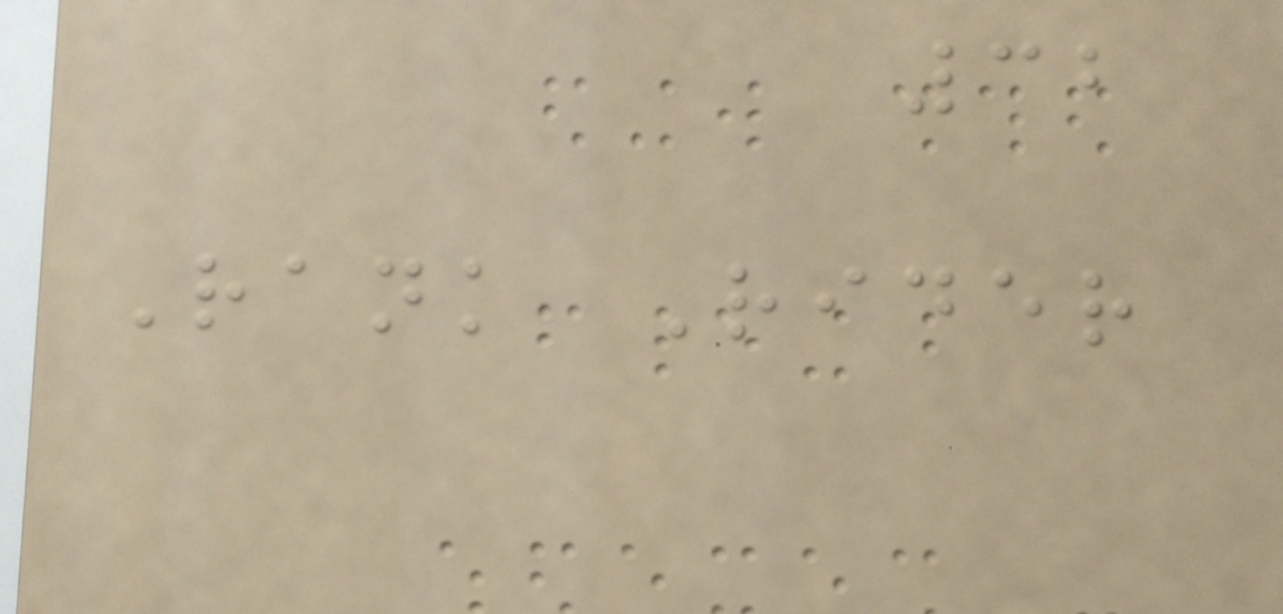32
Rank Rider
